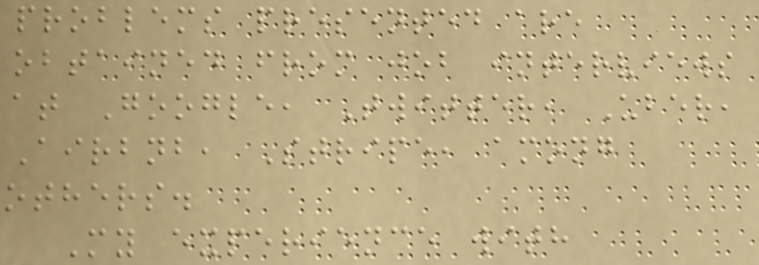problems presented are
obtained from job interviews
at Google, Twitter, Uber,
Airbnb, Stripe, among
others.
My experience with
